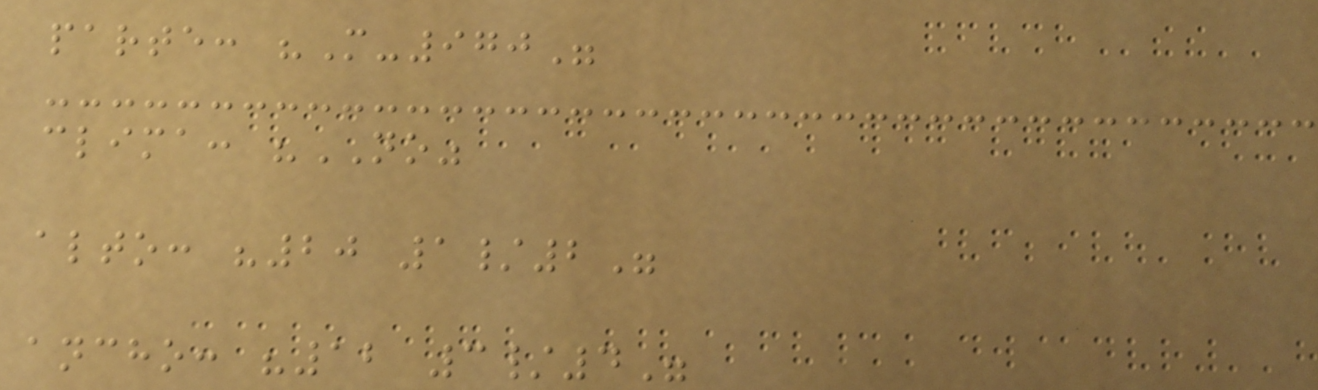parte: "M-970"
clima: "NO"
alto: "20 1/2"
ancho: "12 3/4"
